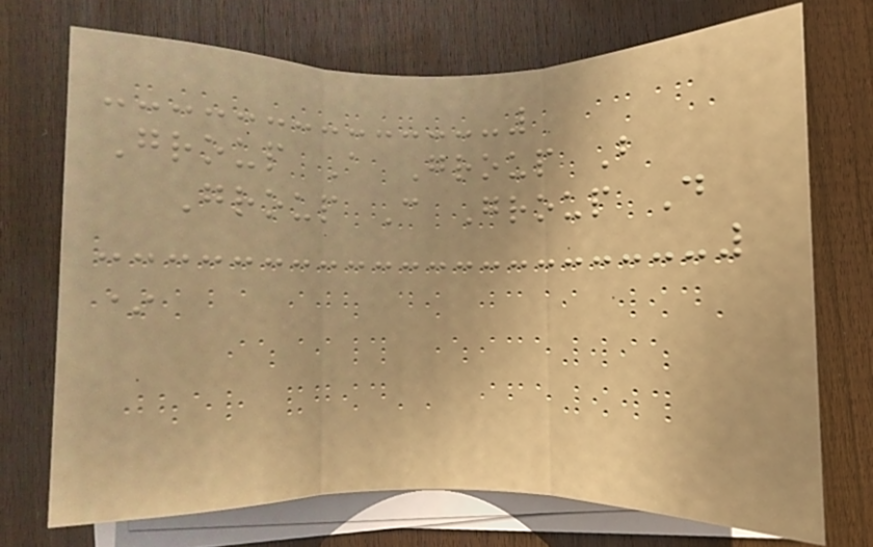Group A Group B
Group C Group D
*
